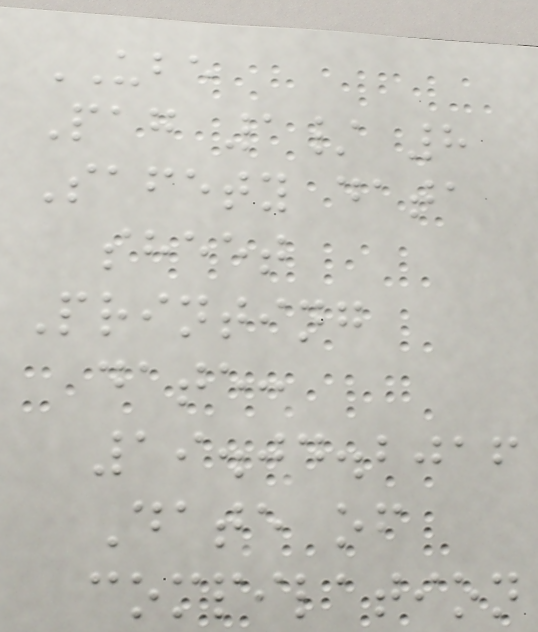UBE
Pag 1/ 8
Safety data
sheet
Printing
date:
19.04.2016
Date of
compilation
